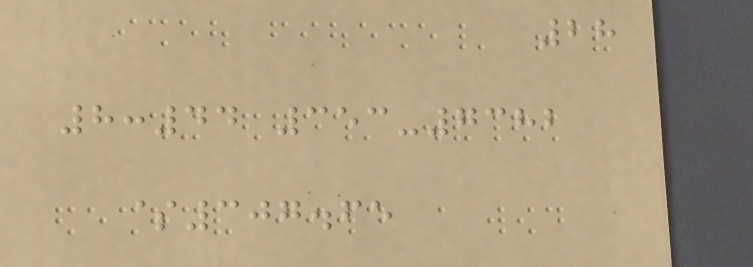28
8:44 353-7382
$307.65
